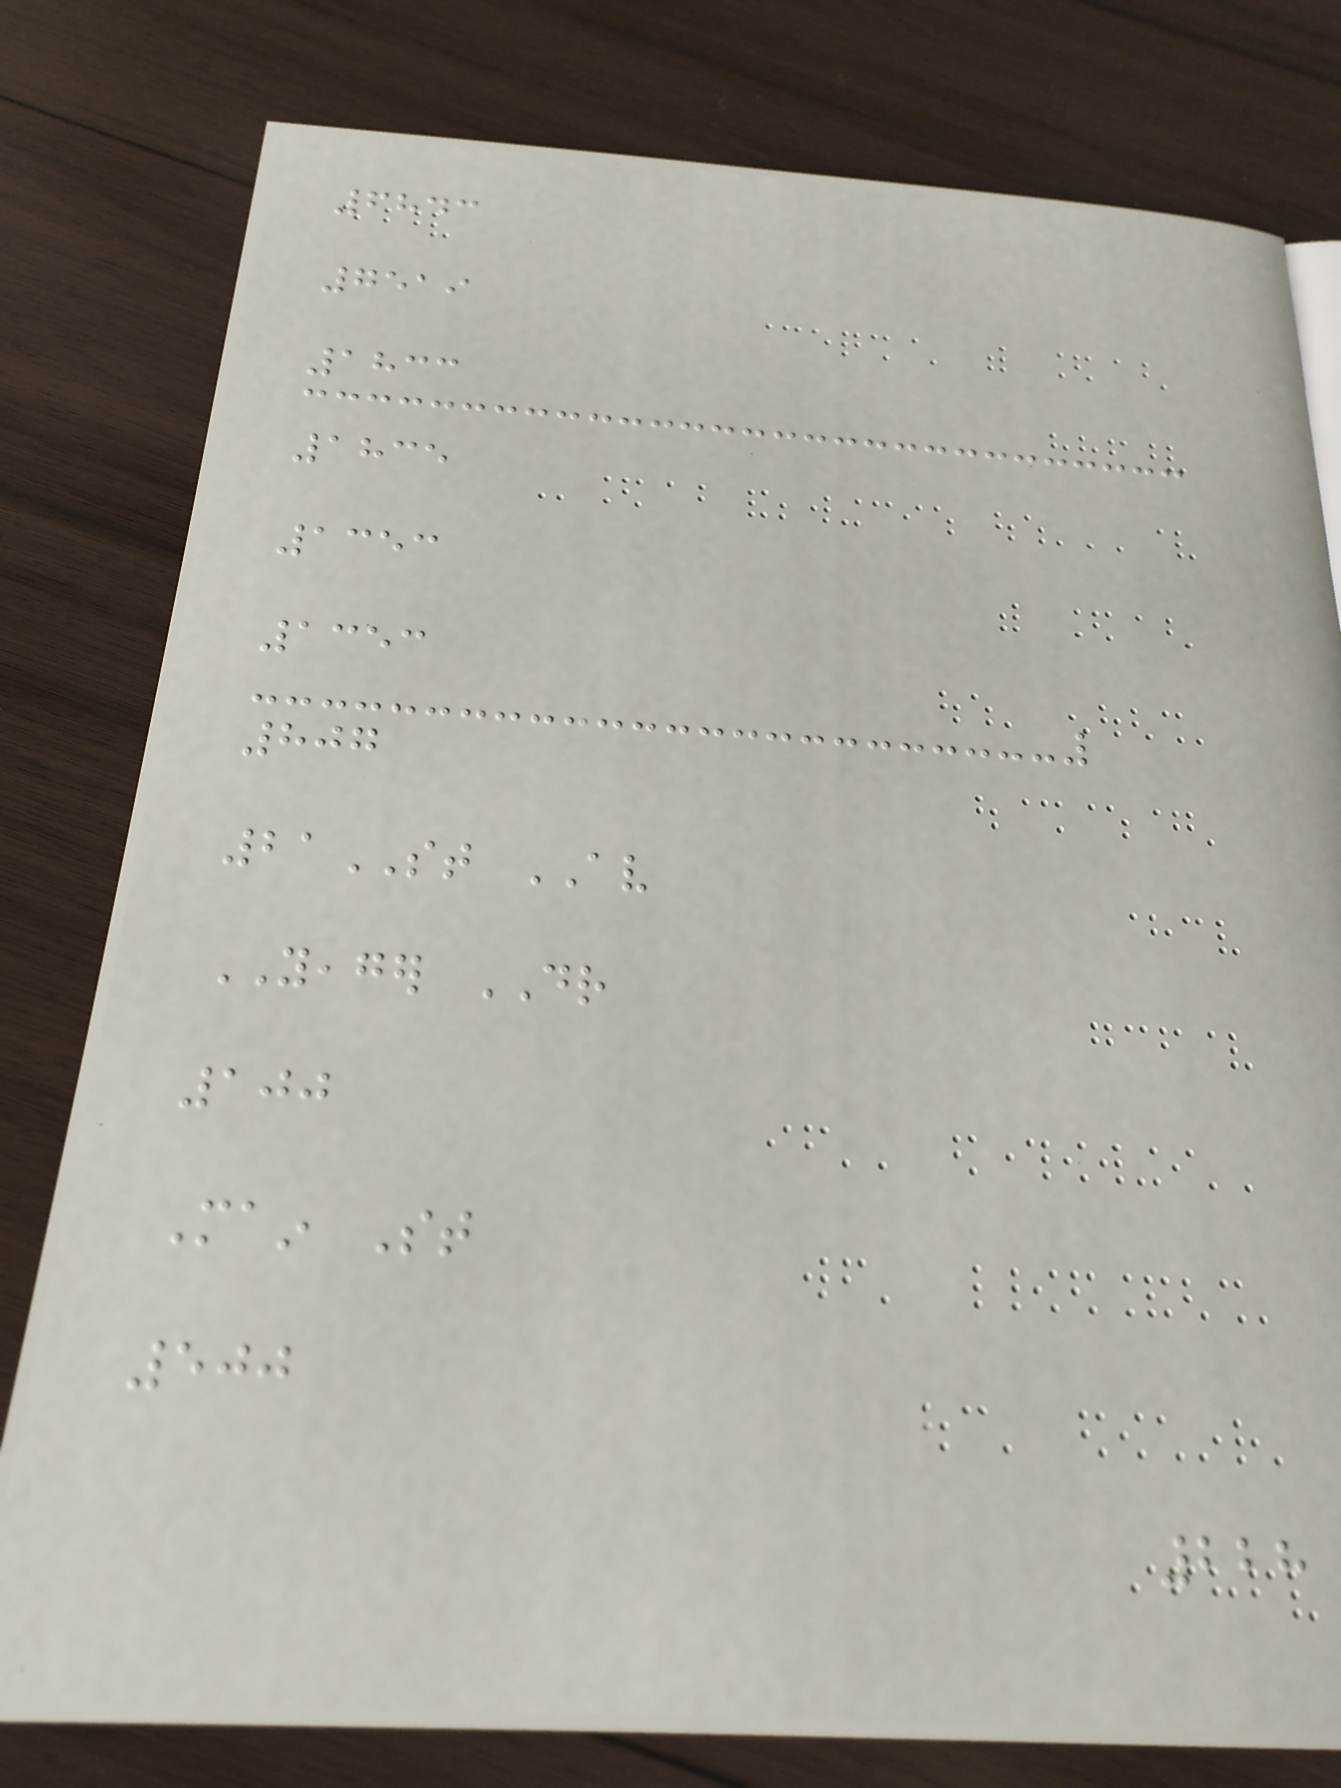6843
7519
1833
1835
1353
1353
807
21ST AV
YEAGER DR
100
Main St
500
228
